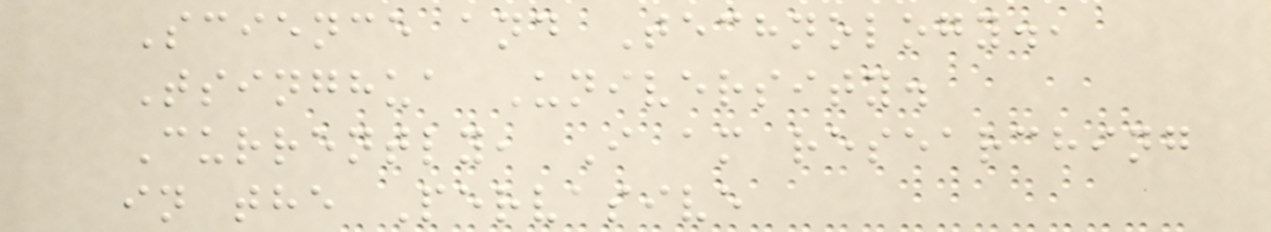Science and Technology.,
Tsinghua University.
Currently, I am researching
in the Pervasive
